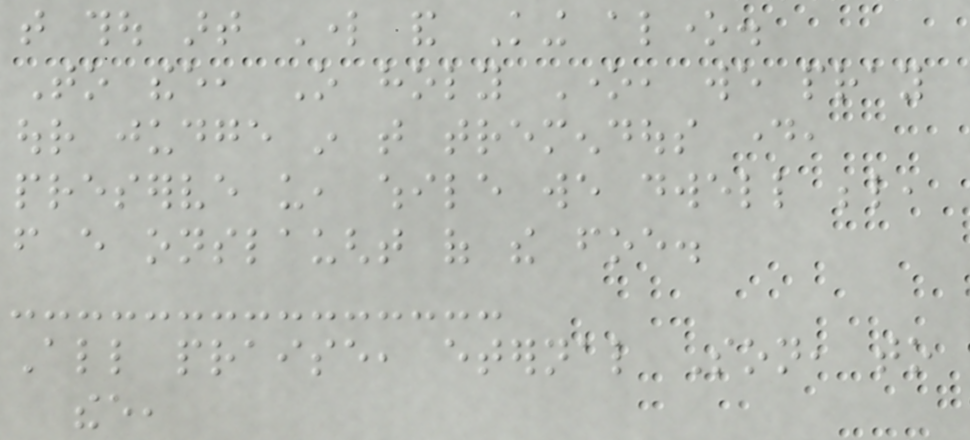that thou art Lord and King alone.
To thee, O holy One, we pray
our judge in that tremendous day,
preserve us, while we dwell below,
from every onslaught of the foe.
All praise, eternal Son, to
thee,
